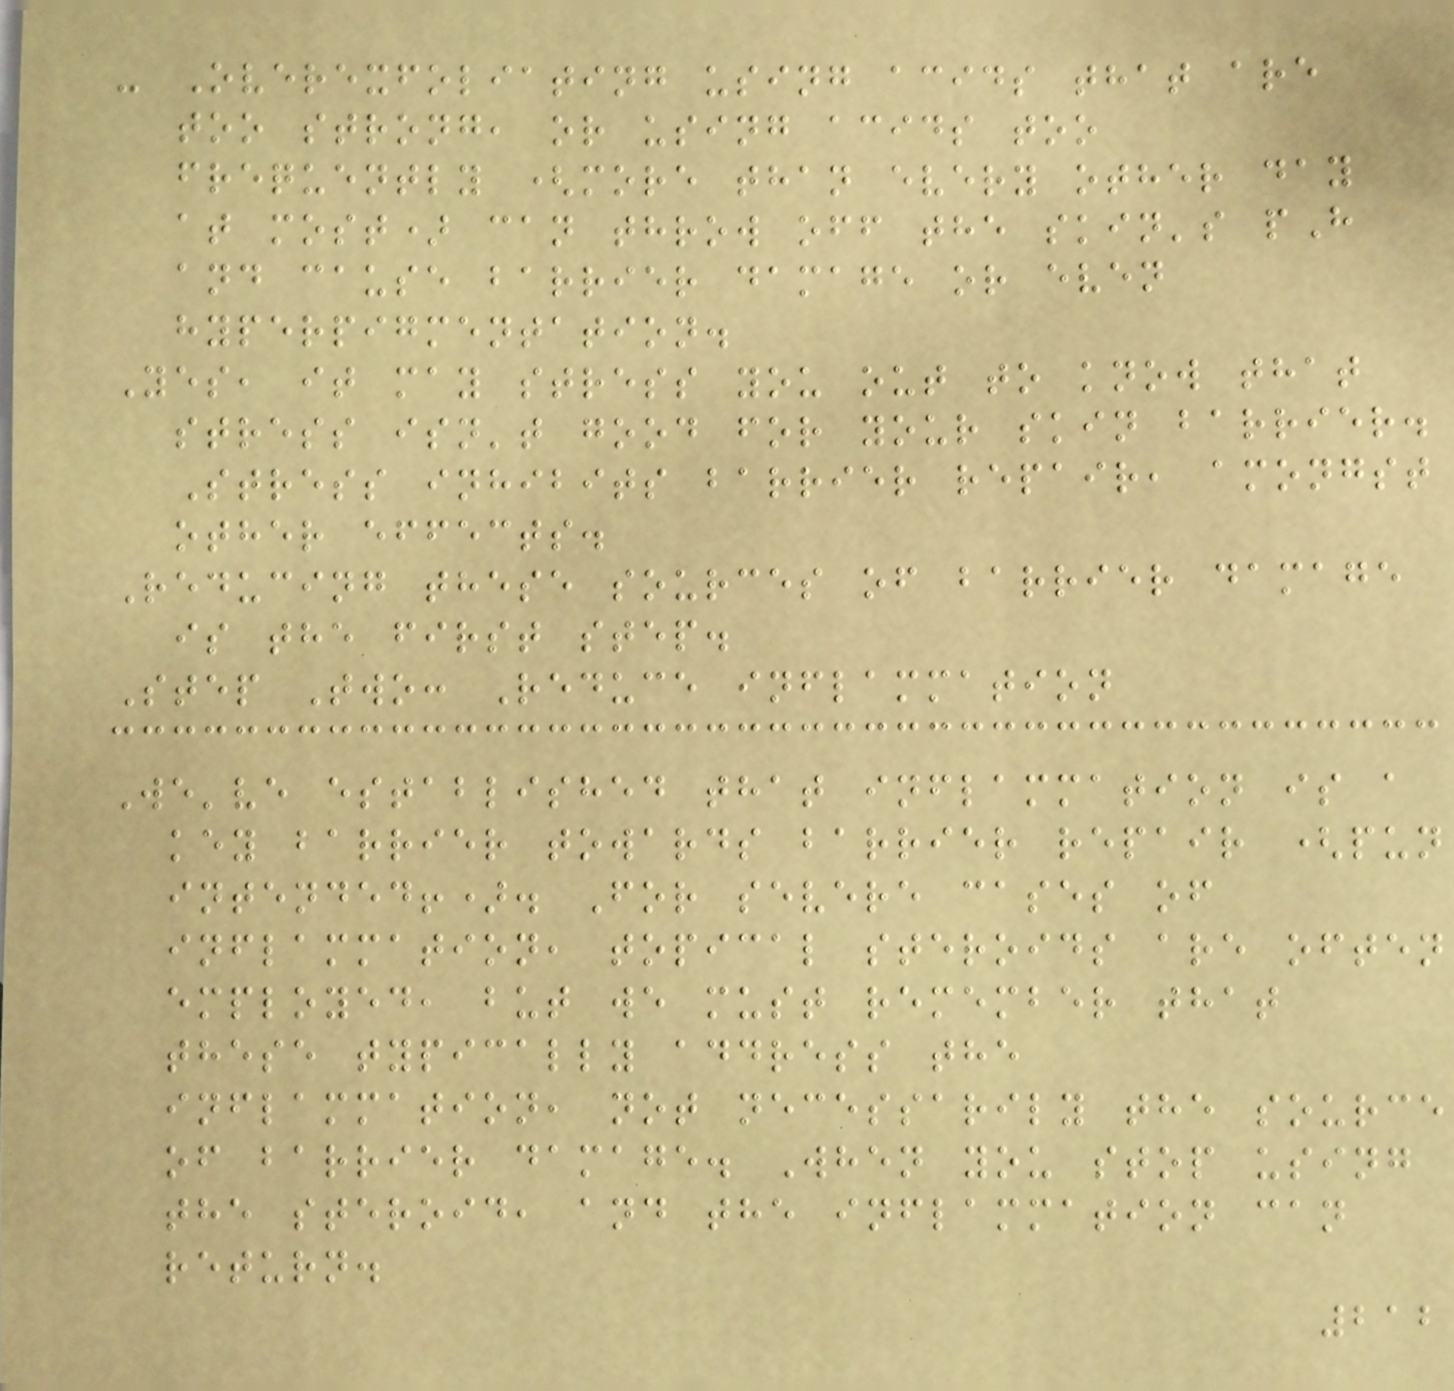- Overexfoliating using acids that are
too strong, or using acids too
frequently (more than every other day
at most) can throw off the skin's pH
and cause barrier damage or even
hyperpigmentation.
Yes, it may stress you out to know that
stress isn't good for your skin barrier.
Stress inhibits barrier repair, amongst
other effects.
Reducing these sources of barrier damage
is the first step.
Step Two: Reduce inflammation
We've established that inflammation is a
key barrier towards barrier repair (pun
intended!). For severe cases of
inflammation, topical steroids are often
employed, but we must remember that
these typically address the
inflammation, not necessarily the source
of barrier damage. When you stop using
the steroid, and the inflammation can
return.
212
